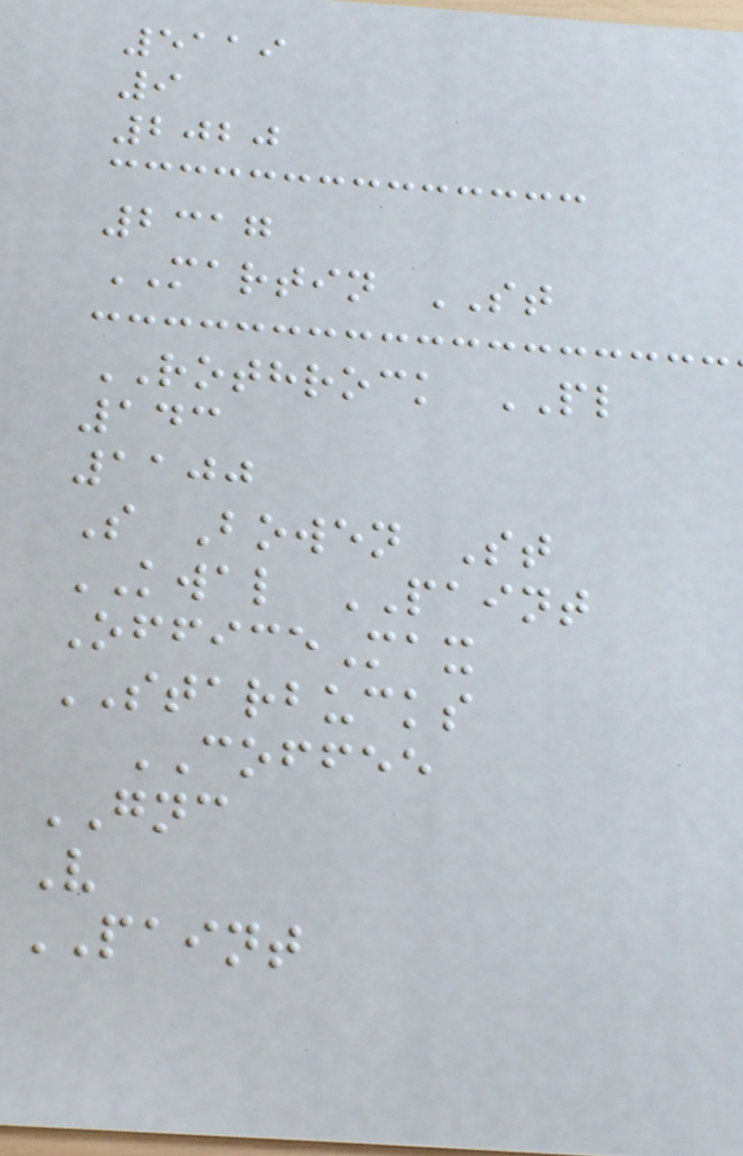5119
9
2020
2317
MARTIN ST
ROTHROCK PL
143
1100
S Bowen St
KWAL PAINT
OfficeMax
STARBUCKS
COFFEE
GNC
V
PAINT
